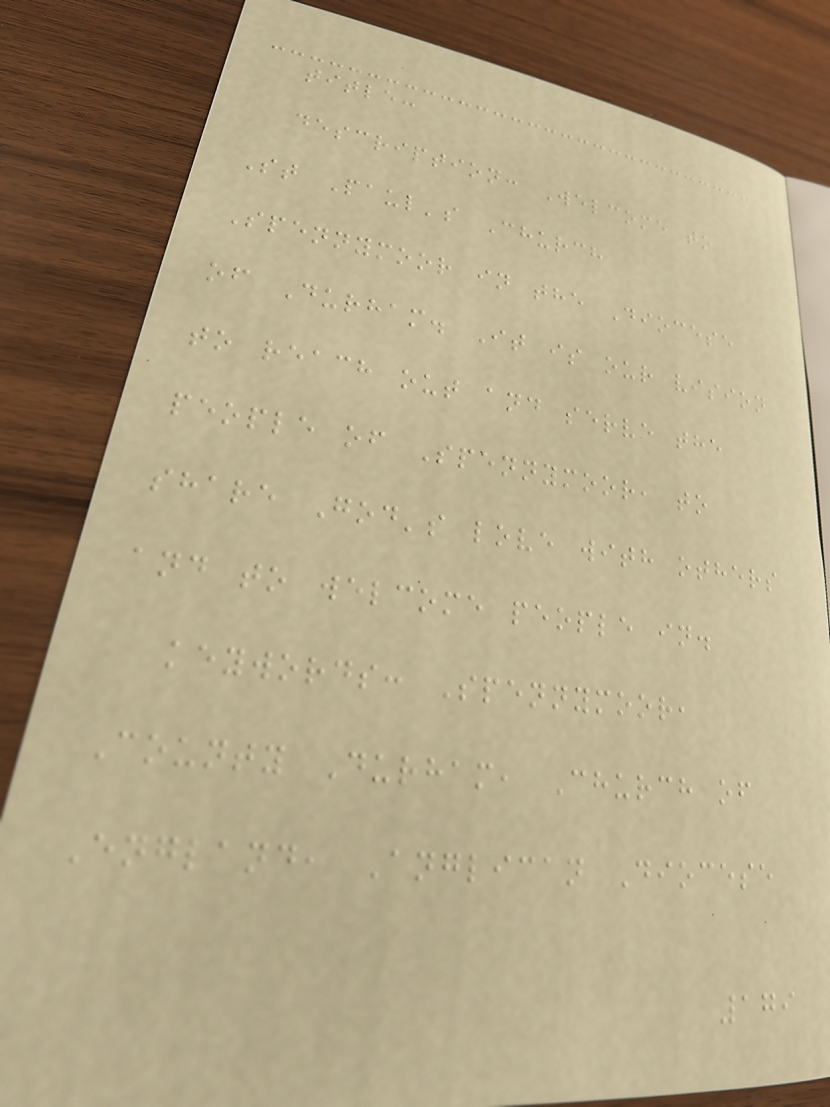title:
description: Welcome to
St Paul's Church
Spennymoor in the Diocese
of Durham. It is our vision
to reach out and serve the
people of Spennymoor, to
share God's love with others
and to welcome people in.
keywords: Spennymoor,
County Durham, Church of
England, Anglican Diocese
179
